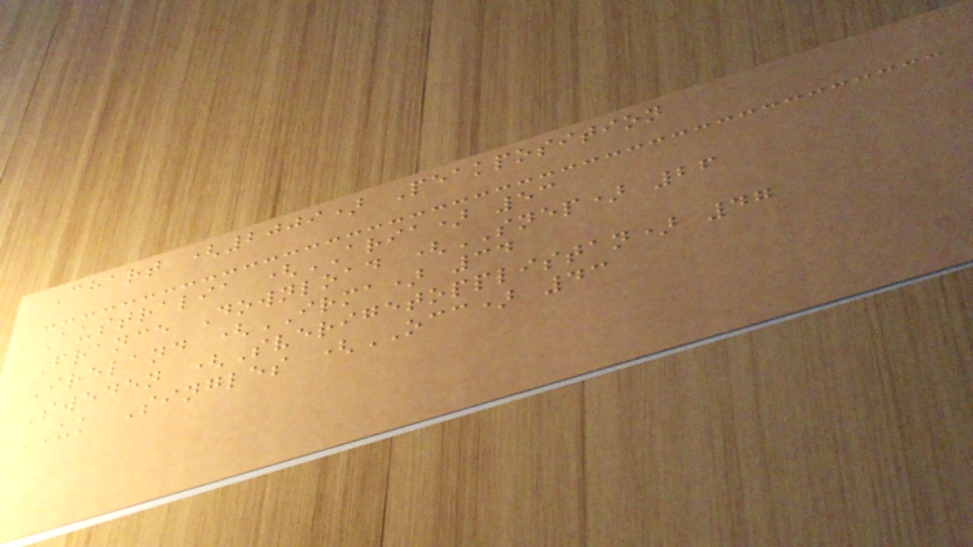Chart (2009) Peakposition
Australia (ARIA) 53
France Download (SNEP) 26
Ireland (IRMA) 34
Sweden (Sverigetopplistan) 47
UK Singles (OCC) 43
